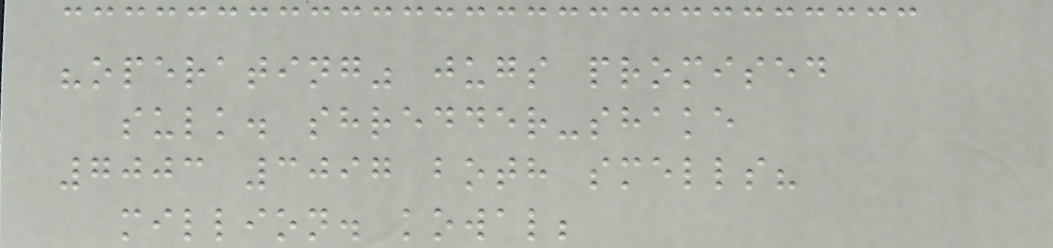"operating" jugs promised
sulk. shredder-shake
7003 3097 both smells?
million. kowal;
